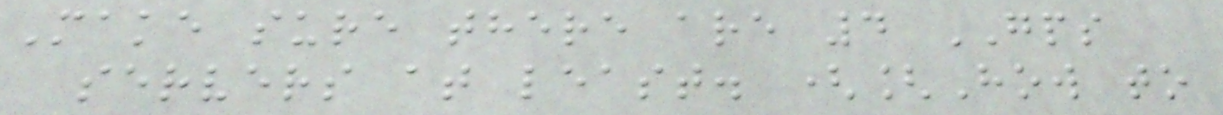Make sure there are 4 GPS
servers at least. ([How to
